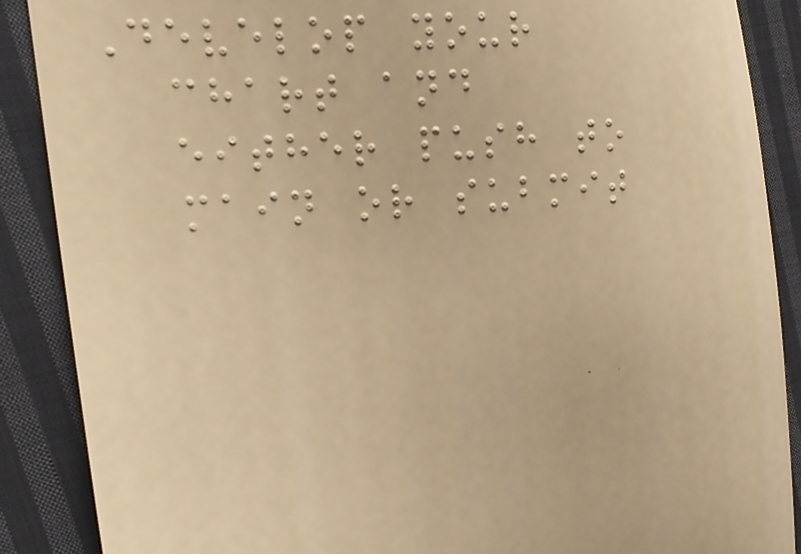Develop your
chart and
either push to
main or submit
